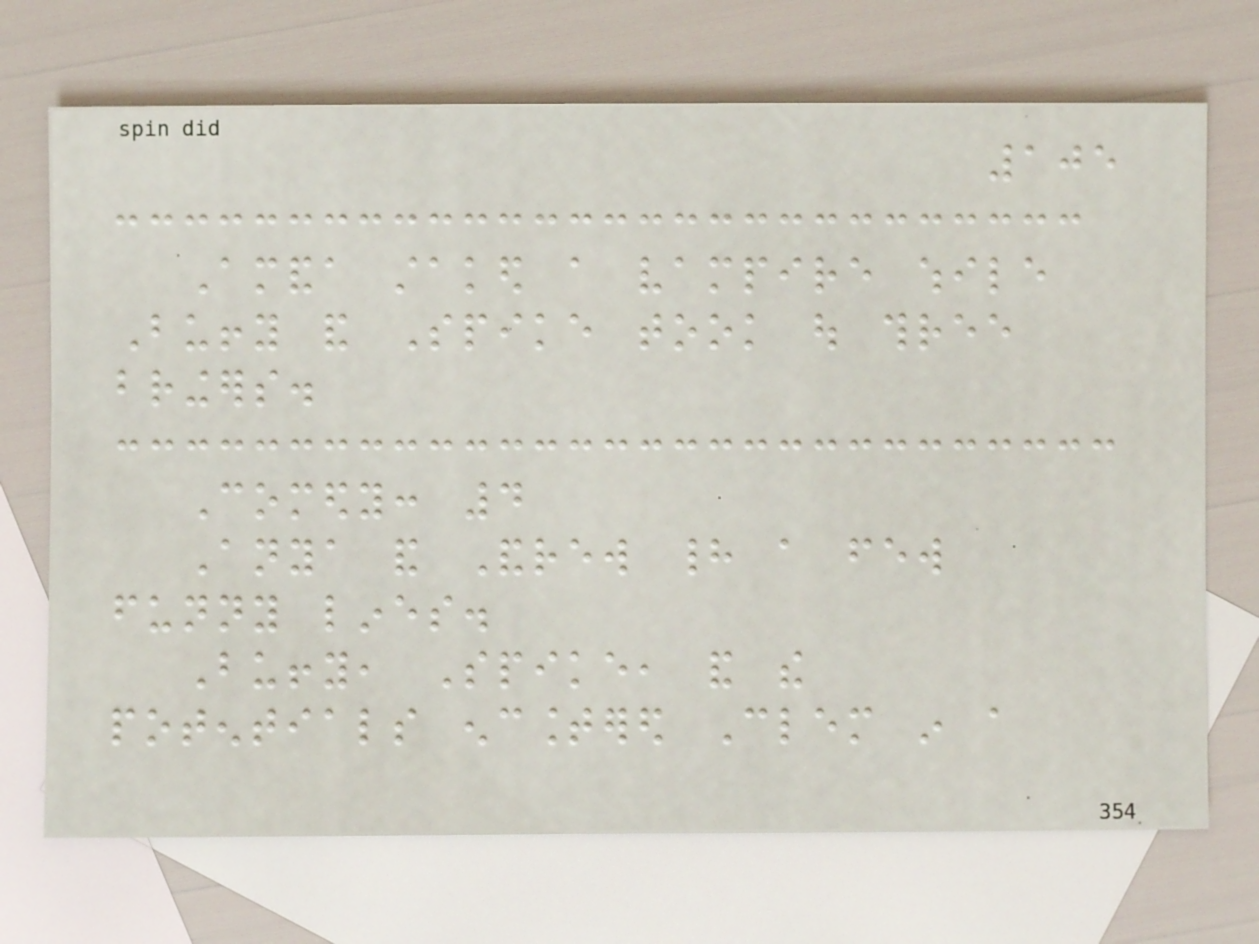105
Amanda staked a vampire while
Buffy and Spike took out three
bringers.
Comedy: 4
Anya and Andrew had a few
funny lines.
Buffy, Spike, and the
potentials encountered Clem in a
